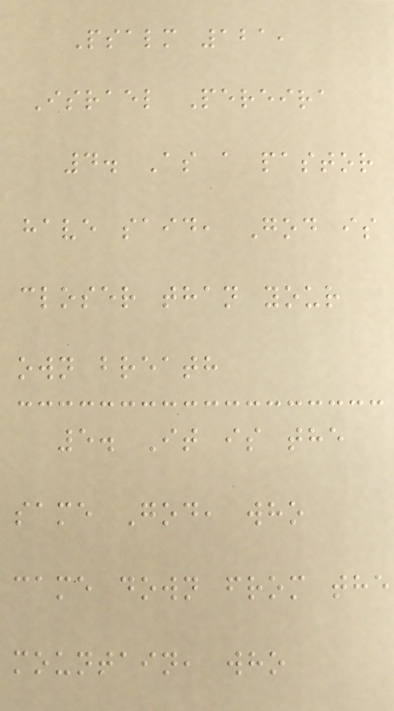Psalm 121,
Israel Pereira
4. As a pastor
have said, God is
closer than your
own breath
5. It is the
same God, who
came down from the
mountain, who
